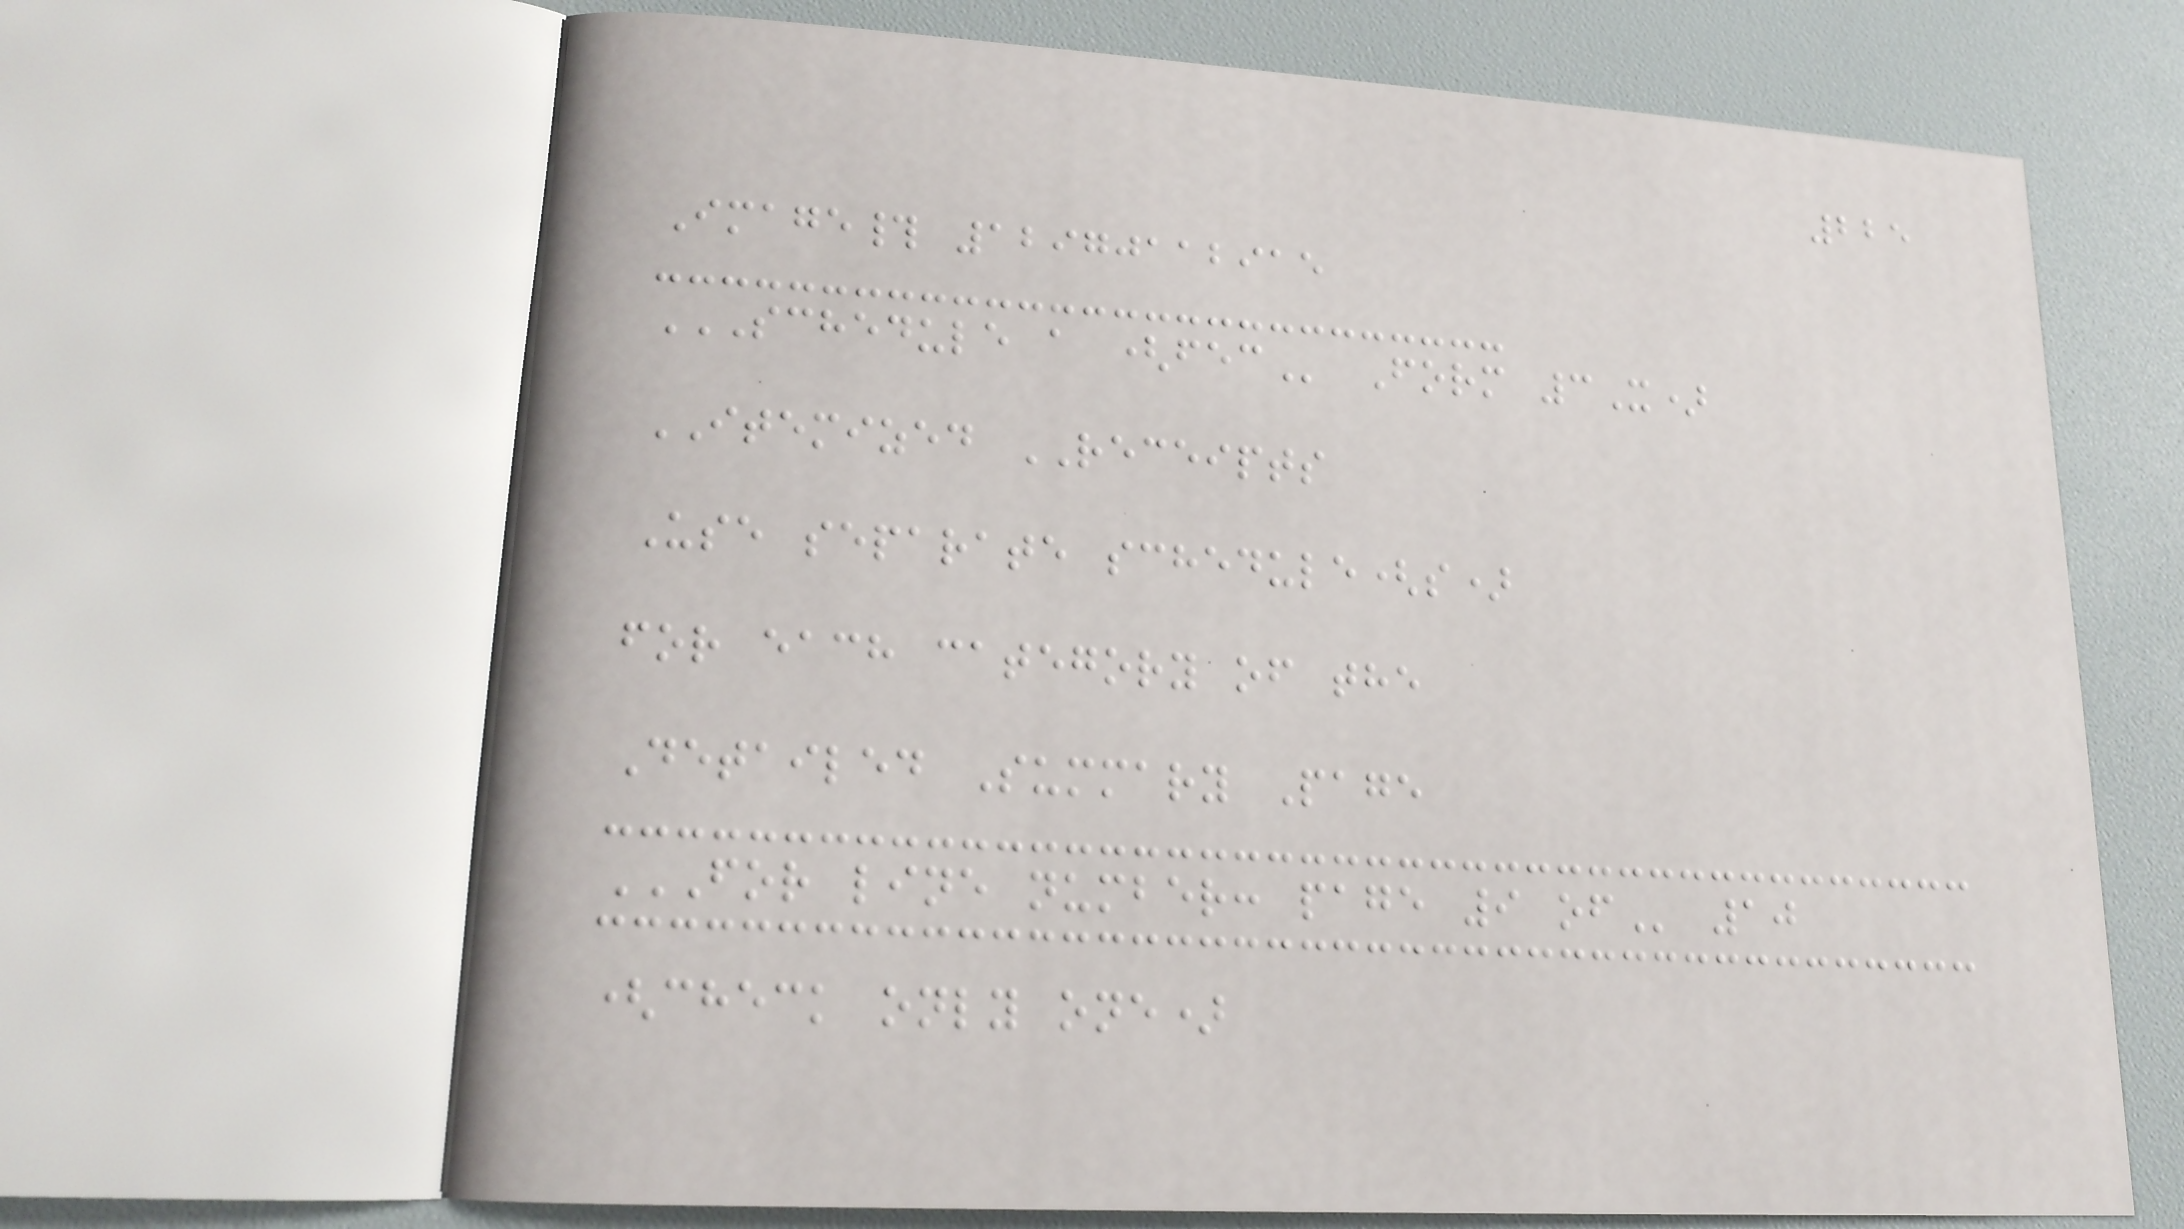225
Image# 12970112915
SCHEDULE A (FEC Form 3X)
ITEMIZED RECEIPTS
Use separate schedule(s)
for each category of the
Detailed Summary Page
FOR LINE NUMBER: PAGE 9 OF 10
(check only one)
